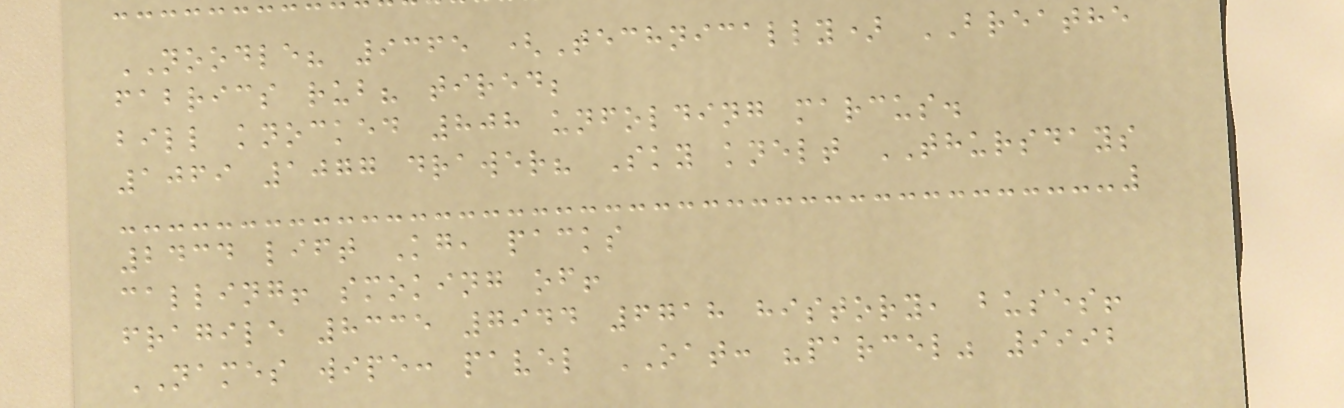NOODLE? 9365 (Technically) BREATHE
fabrics rub? tired;
bill knocked 808 unfolding marcus.
1069 1077 drawer? Sky knelt THURSDAYS
2434 lift Kg, packs
calling! smoking of!
fragile 8335 7944 6718 history, buses!
NAMES wipe: pavel OAT: "parcel" 9992
